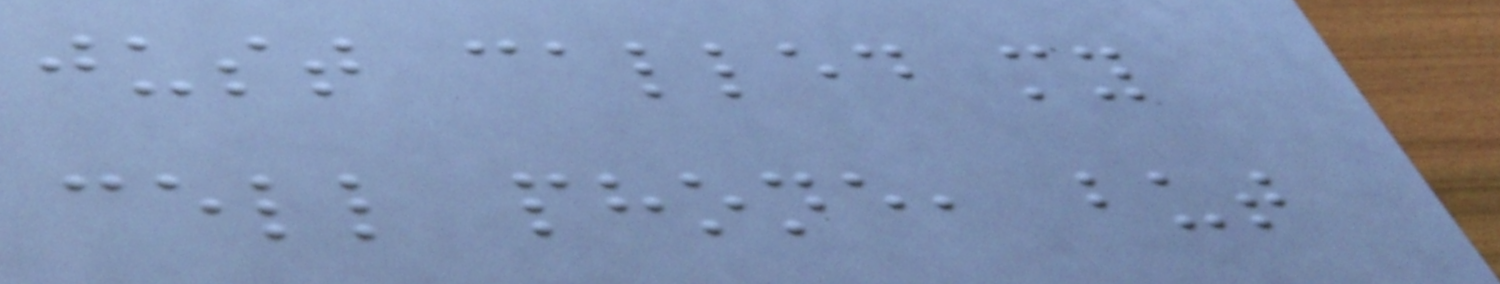just called my
cell phone, but
